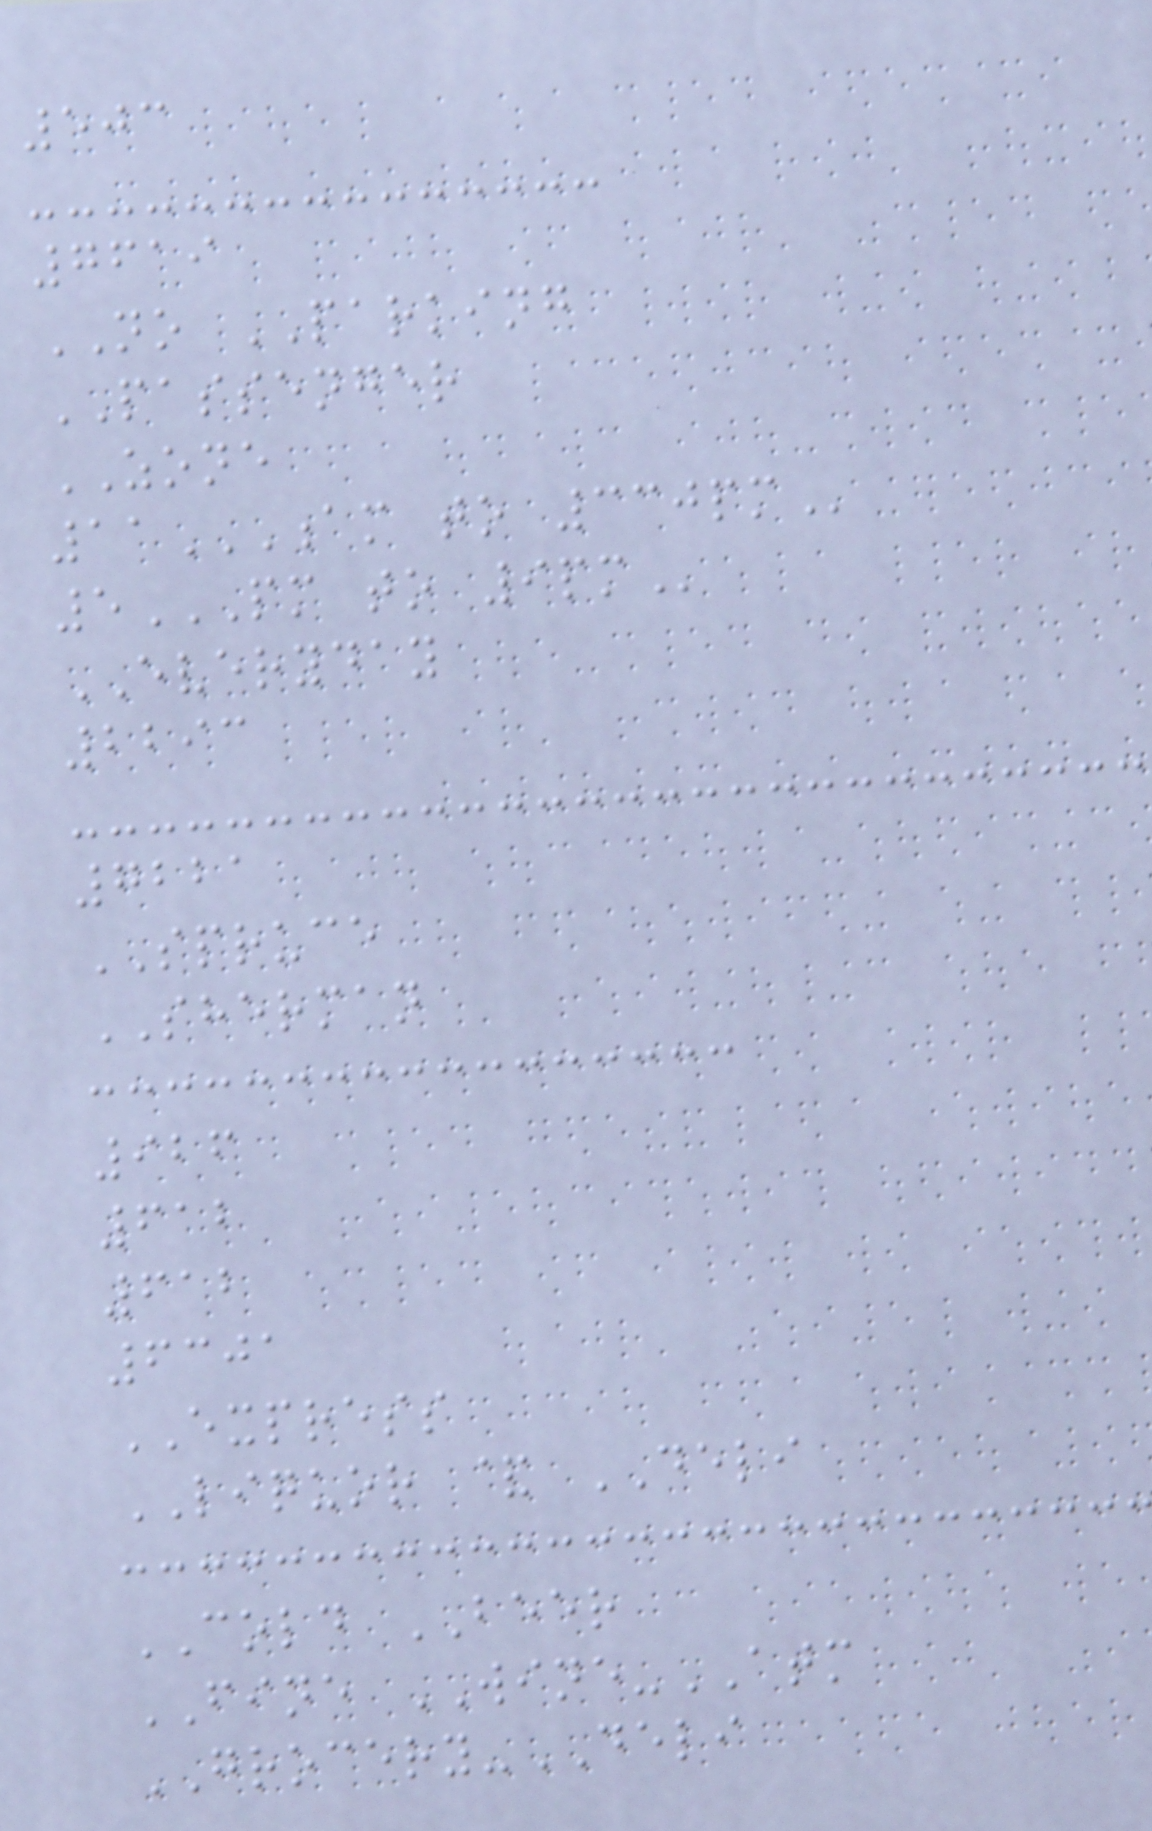503
7619
NO PARKING
PASSENGER
ZONE
11AM TO 330PM
5PM TO 9PM
EVERYDAY
2293
7221
SPRUCE
SHERMAN
926
612
612
6301
EXPRESS
LIQUOR & DELI
COLD BEER
FINE WINE-ATM
GROCERY-DELI
